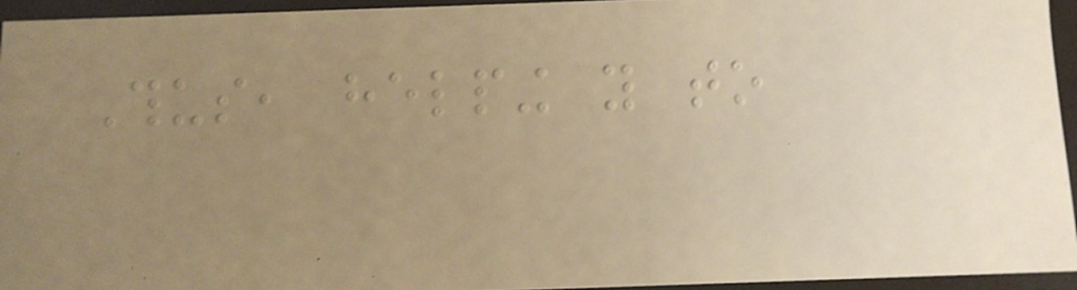Thus, helping you to
